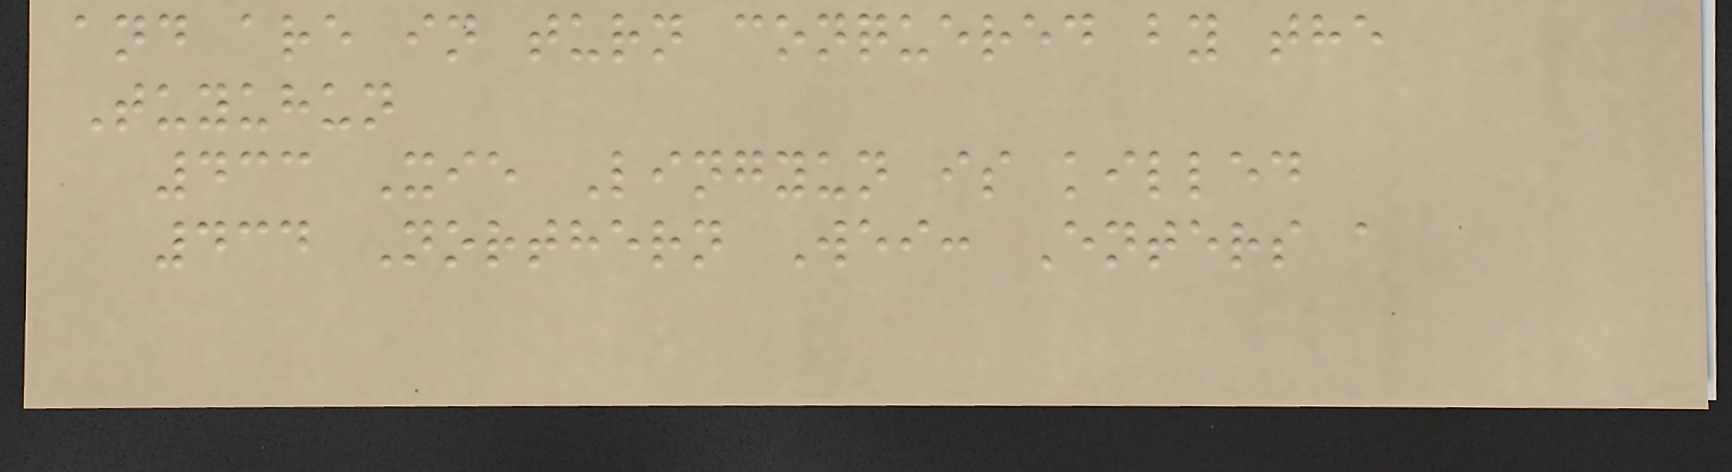and are in turn conquered by the
Tuyuhun
433 Xie Lingyun is killed
434 Northern Wei: Enters a
